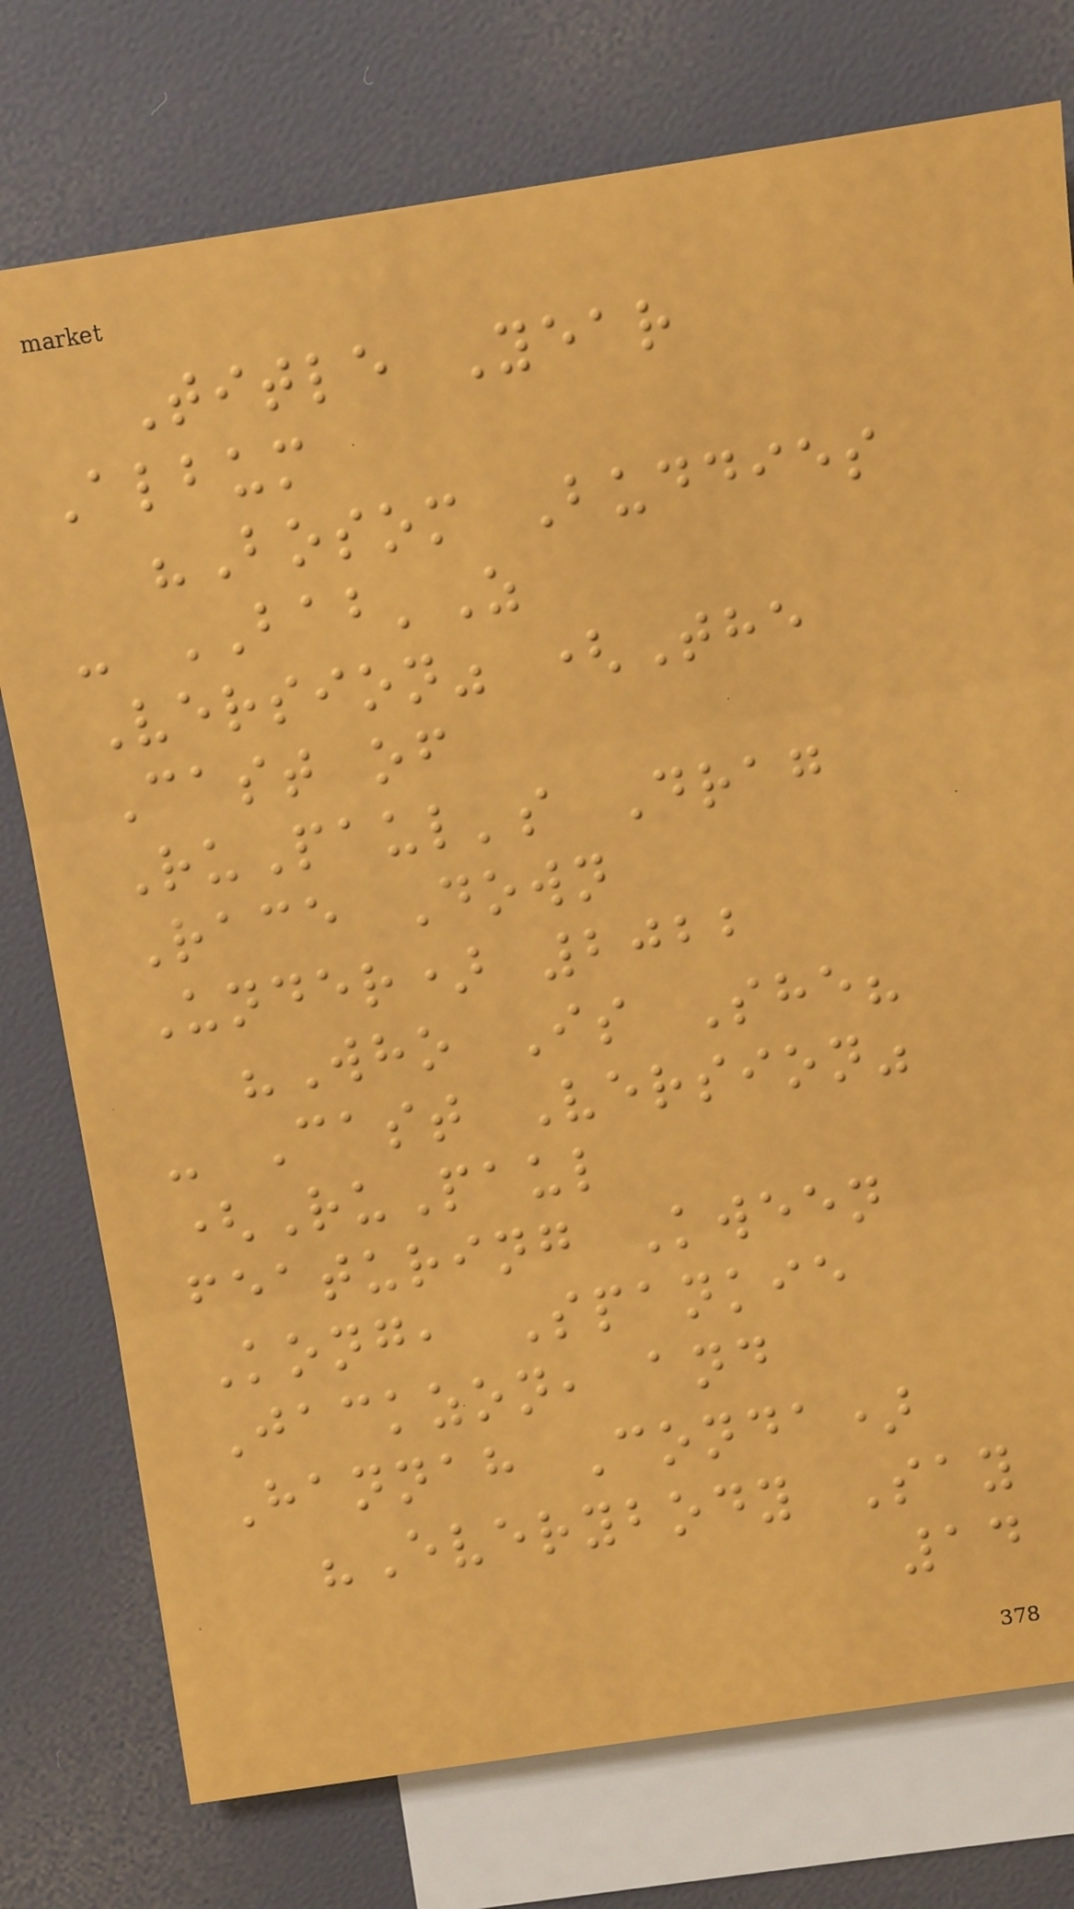Title Year
Album
"Bosom Buddies
- BAB'Z
Version" (The
Cast of
RuPaul's Drag
Race Down
Under) 2022
"Who Is She?
- Cast Version"
(RuPaul
featuring Kween
Kong, Spankie
Jackzon, and
Hannah Conda)
"Everybody Say
14
